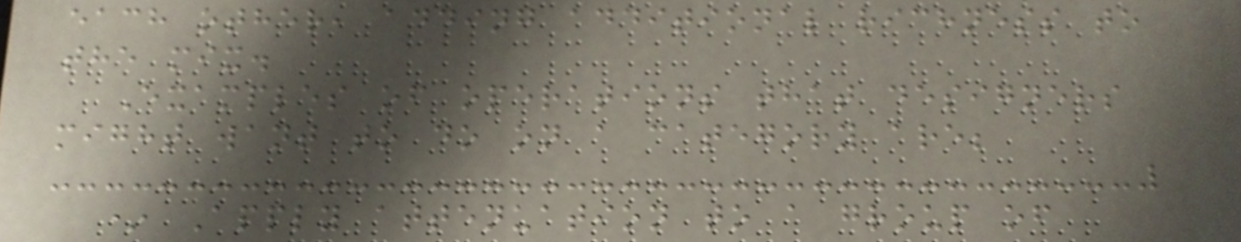each other, adding additional richness to
the mix.
Examples of operations that designers
might want to do on a category are;
* Apply attenuation to a group of
